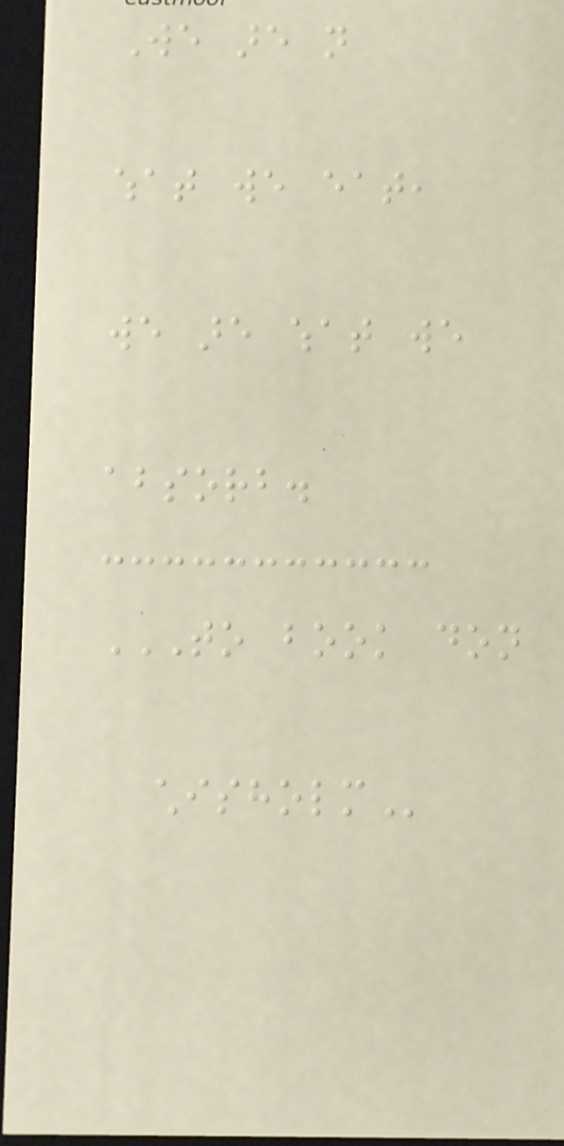We are not
what we eat,
we are what we
absorb.
TO BOOK DON
CHISHOLM
